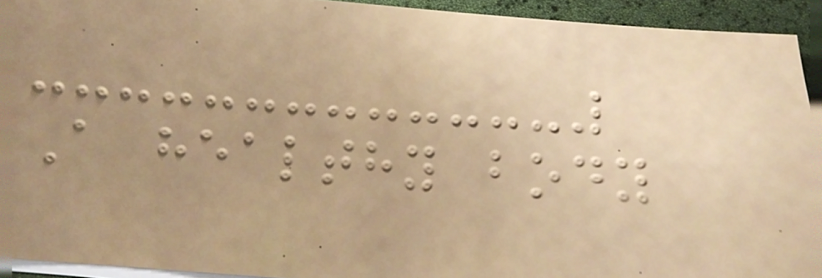A healthy body
